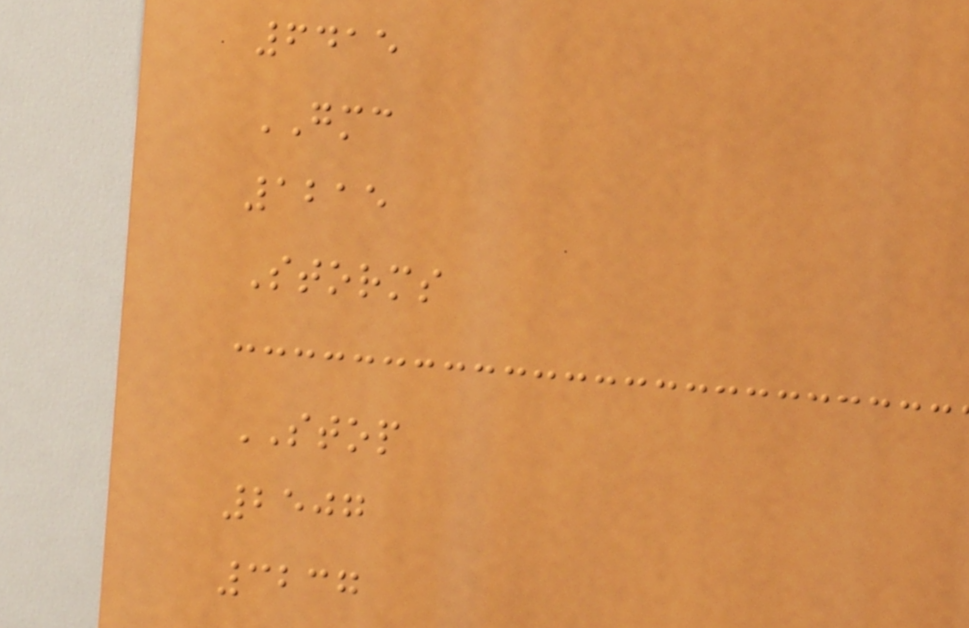6415
GMC
1215
Storms
STOP
2507
3237
